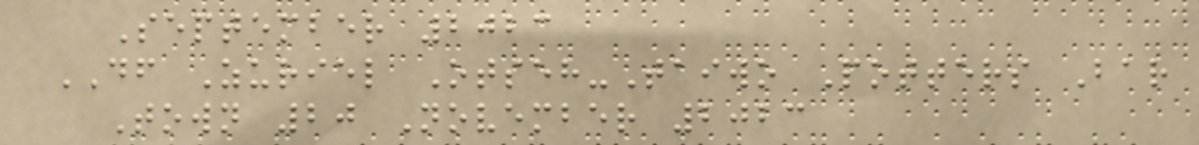September 2023
DF Zuriel Otseh-Taiwo Potters Bar
Town 20 November 2023
